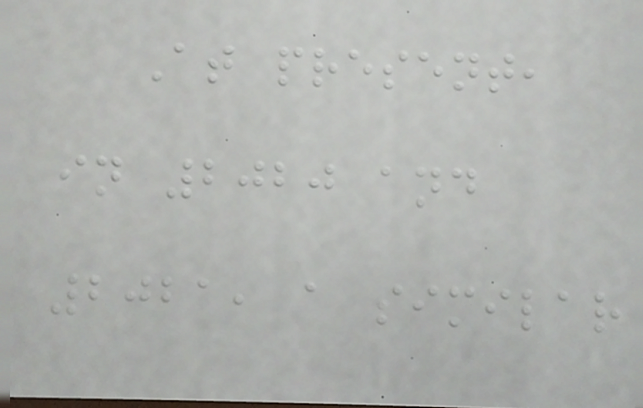At present,
in 2020 and
2021, a similar
